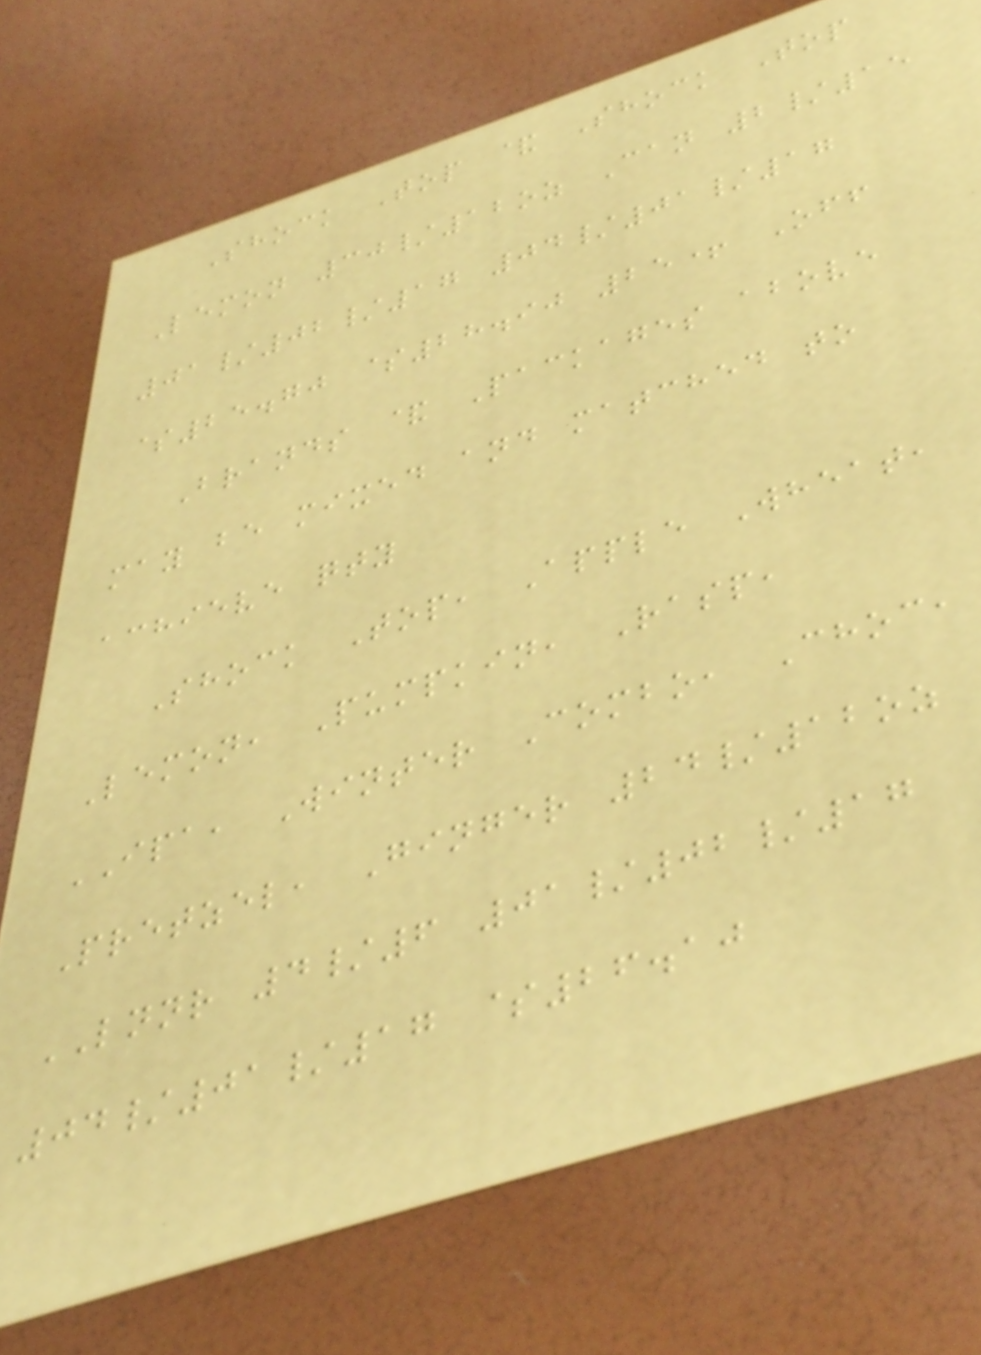Shock Top & Shock Top
Lemon 30/12oz Can 2/15
01/02/17 04/01/17
$25.70 $28.90 25+ Off
Brands & Packages above
may be mixed and matched to
achieve qty
Shock Top, Apple Wheat,
Lemon, Pumpkin, Rasp,
IPA, Winter Combo, Choc,
Pretzel, Ginger 24/12oz
LNNR 4/6 01/02/17
04/01/17 $26.10
